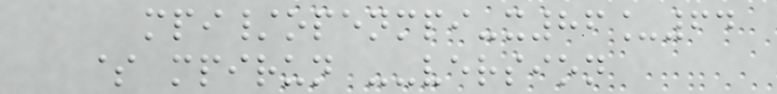mpi/openmpi-x86_64
$ mpirun --version
